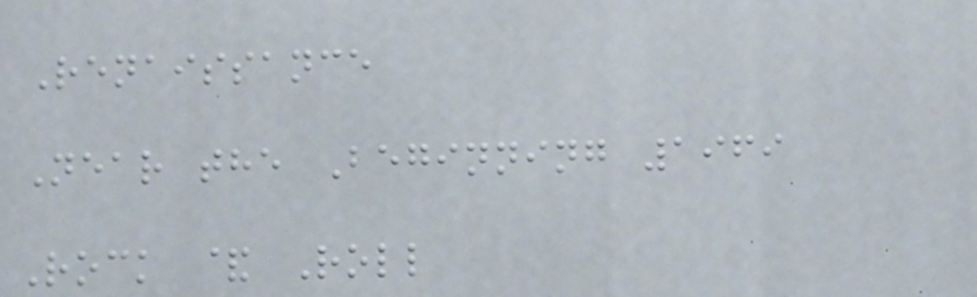Renaissance
Near the Beginning 1969
Rock & Roll
